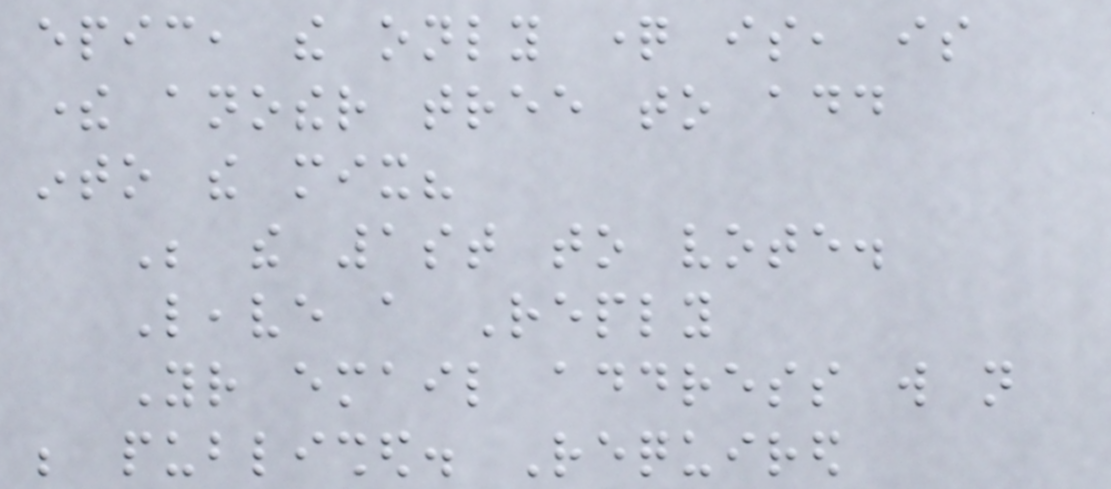epic, the only question is, is
there another tree to add
into the mix?
Be the 1st to vote.
Leave a Reply
Your email address will not
be published. Required
